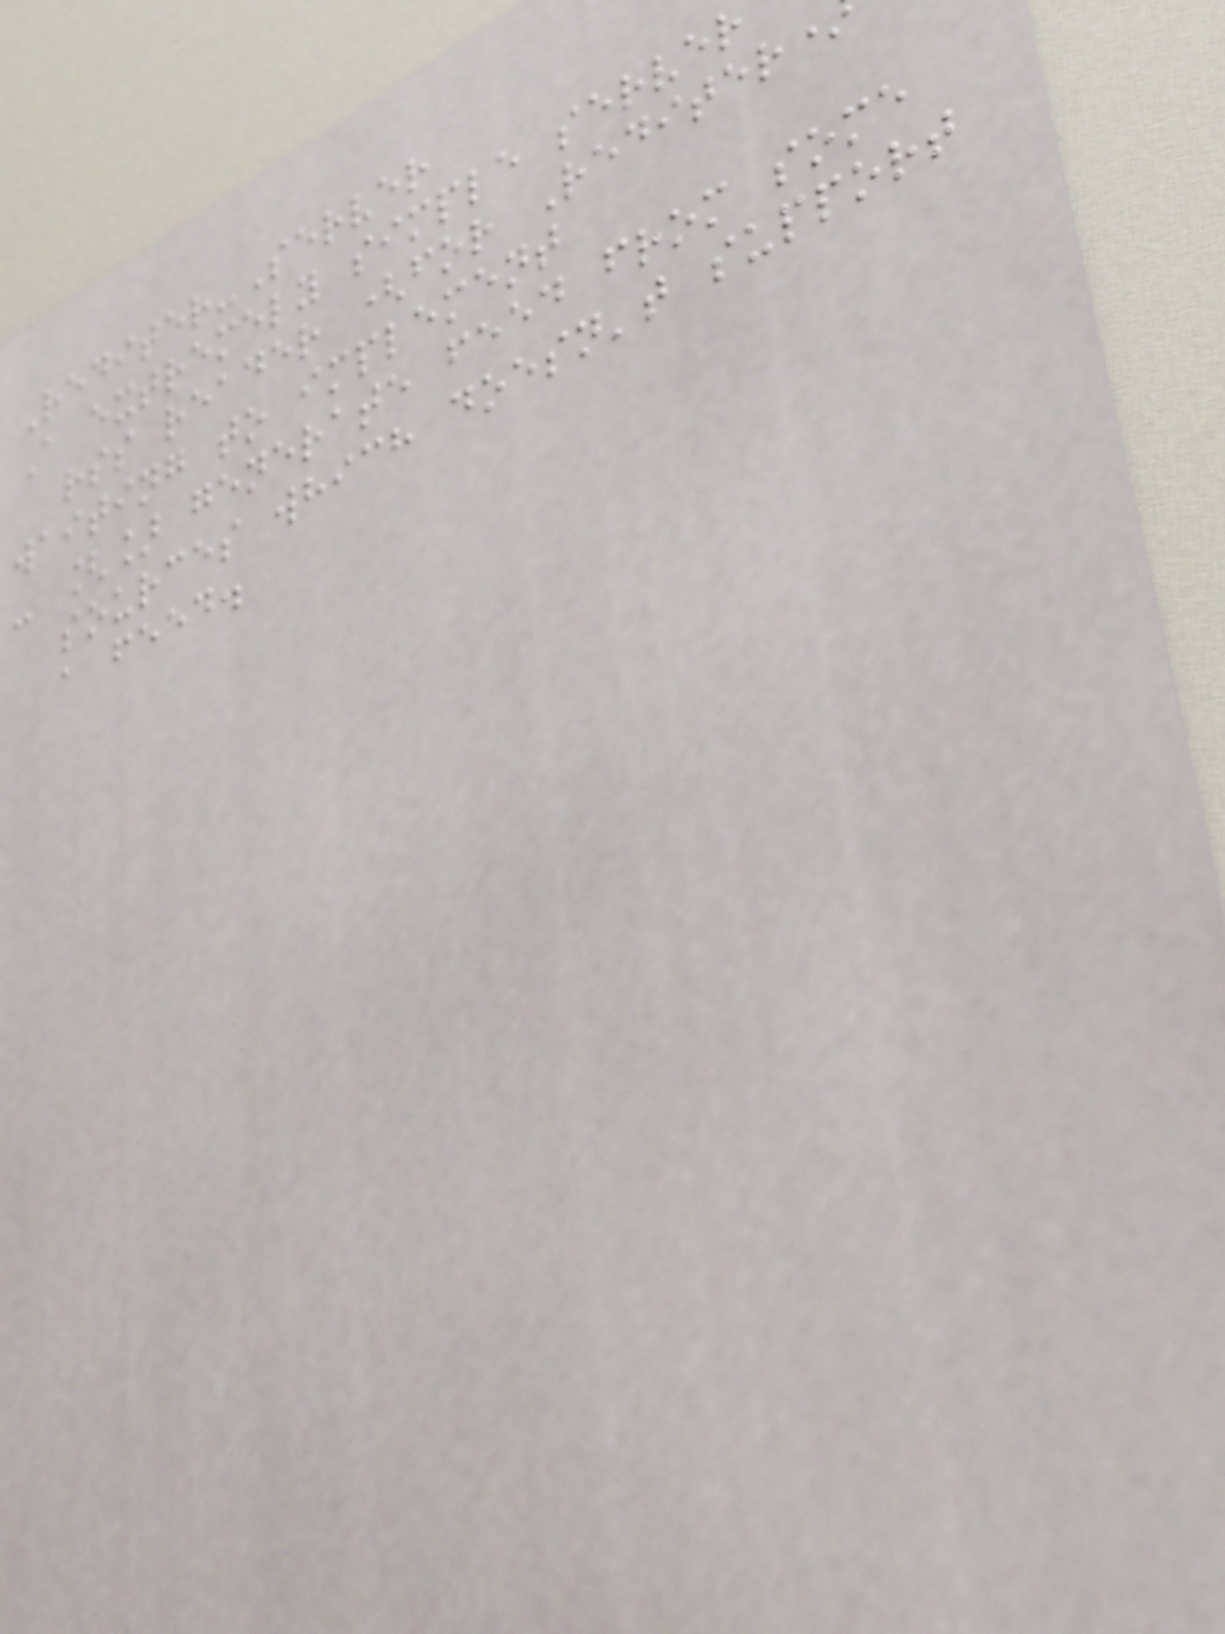Rediter-Server
A extremely simple server
rss reader (for Rediter
waiting to implement
- [] generate feed from some
sources which doesn't support
a feed.
